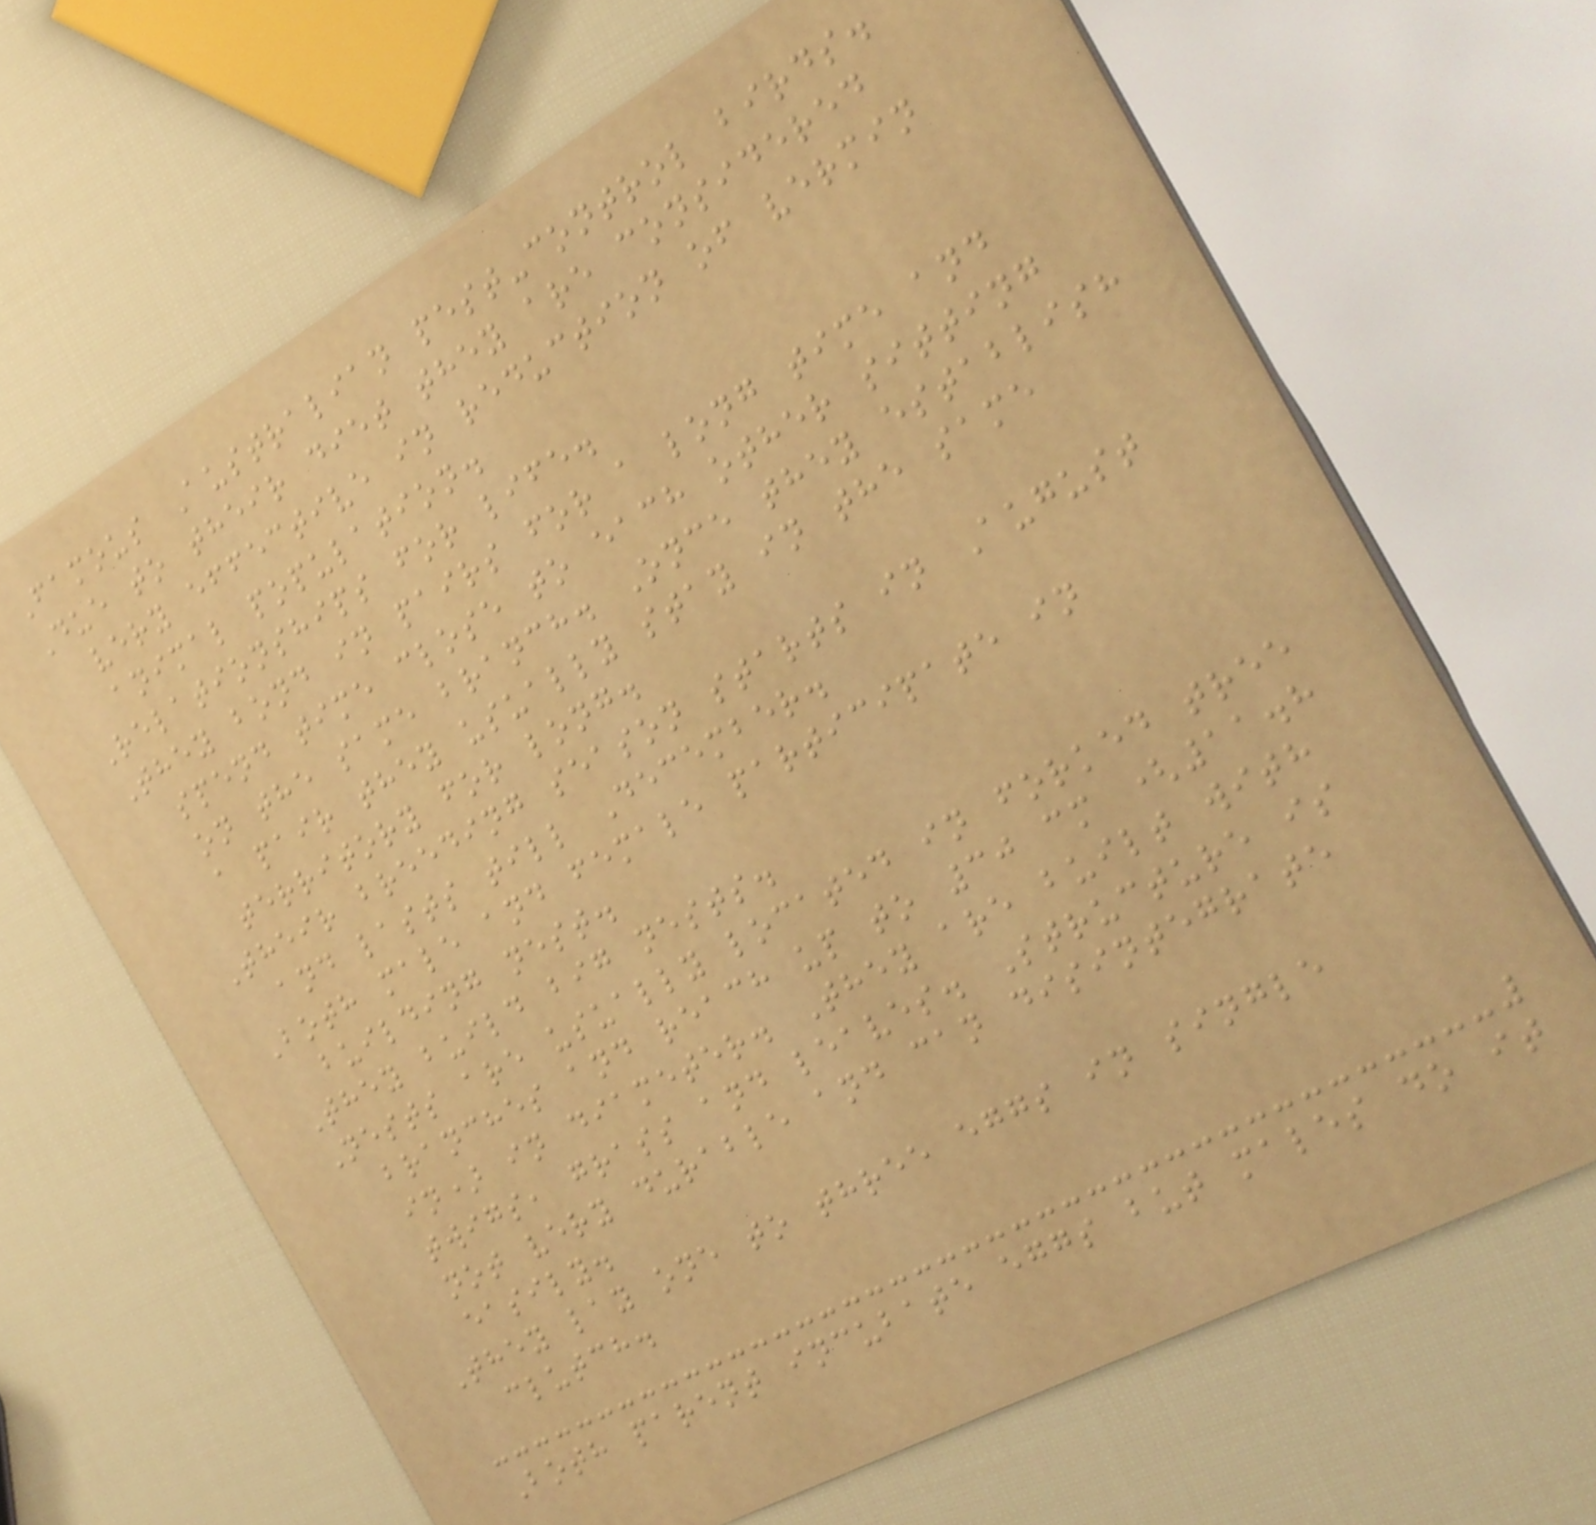Famous Australian pest-control birds.
Due to their diet they are considered
very effective in reduction of vermin
animal population.
Relationships for life.
They bond in pairs for a long time and
spend time close to each other sitting
on the same branch. Once they establish
a pair they usually stay in the same
territory for long.
Their breeding season starts in August
and lasts till December.
Both male and female participate in
building nest.
They build big nests.
Nests are usually located in forked tree
branches and reach up to 30 cm (11.8
in) in diameter. They are built with
twigs, grass and leaves. Structure is
not very durable and can disintegrate
easily.
They lay one to three eggs in single
clutch.
Both parent incubate eggs but males do it
